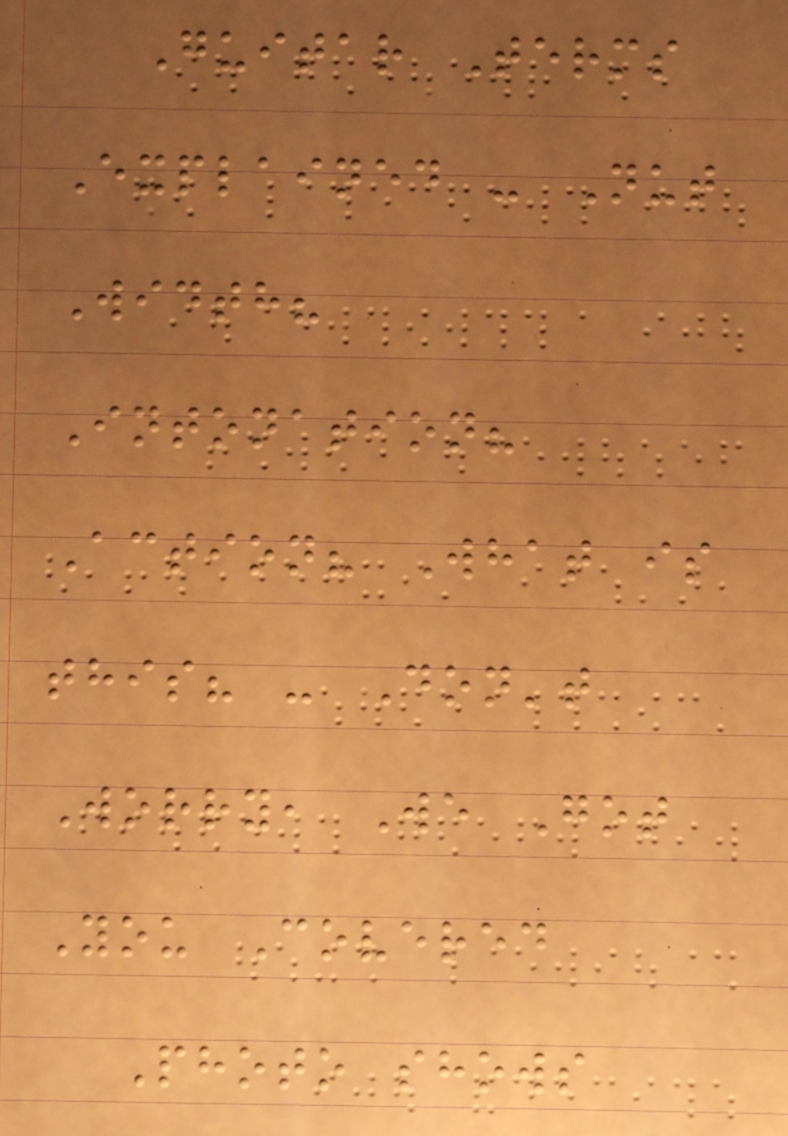Guitar Terms
Explained - Nut
Width?
Intonation?
Action? What is
this? - Don't
Worry, We Got
You Covered
Photo shows
